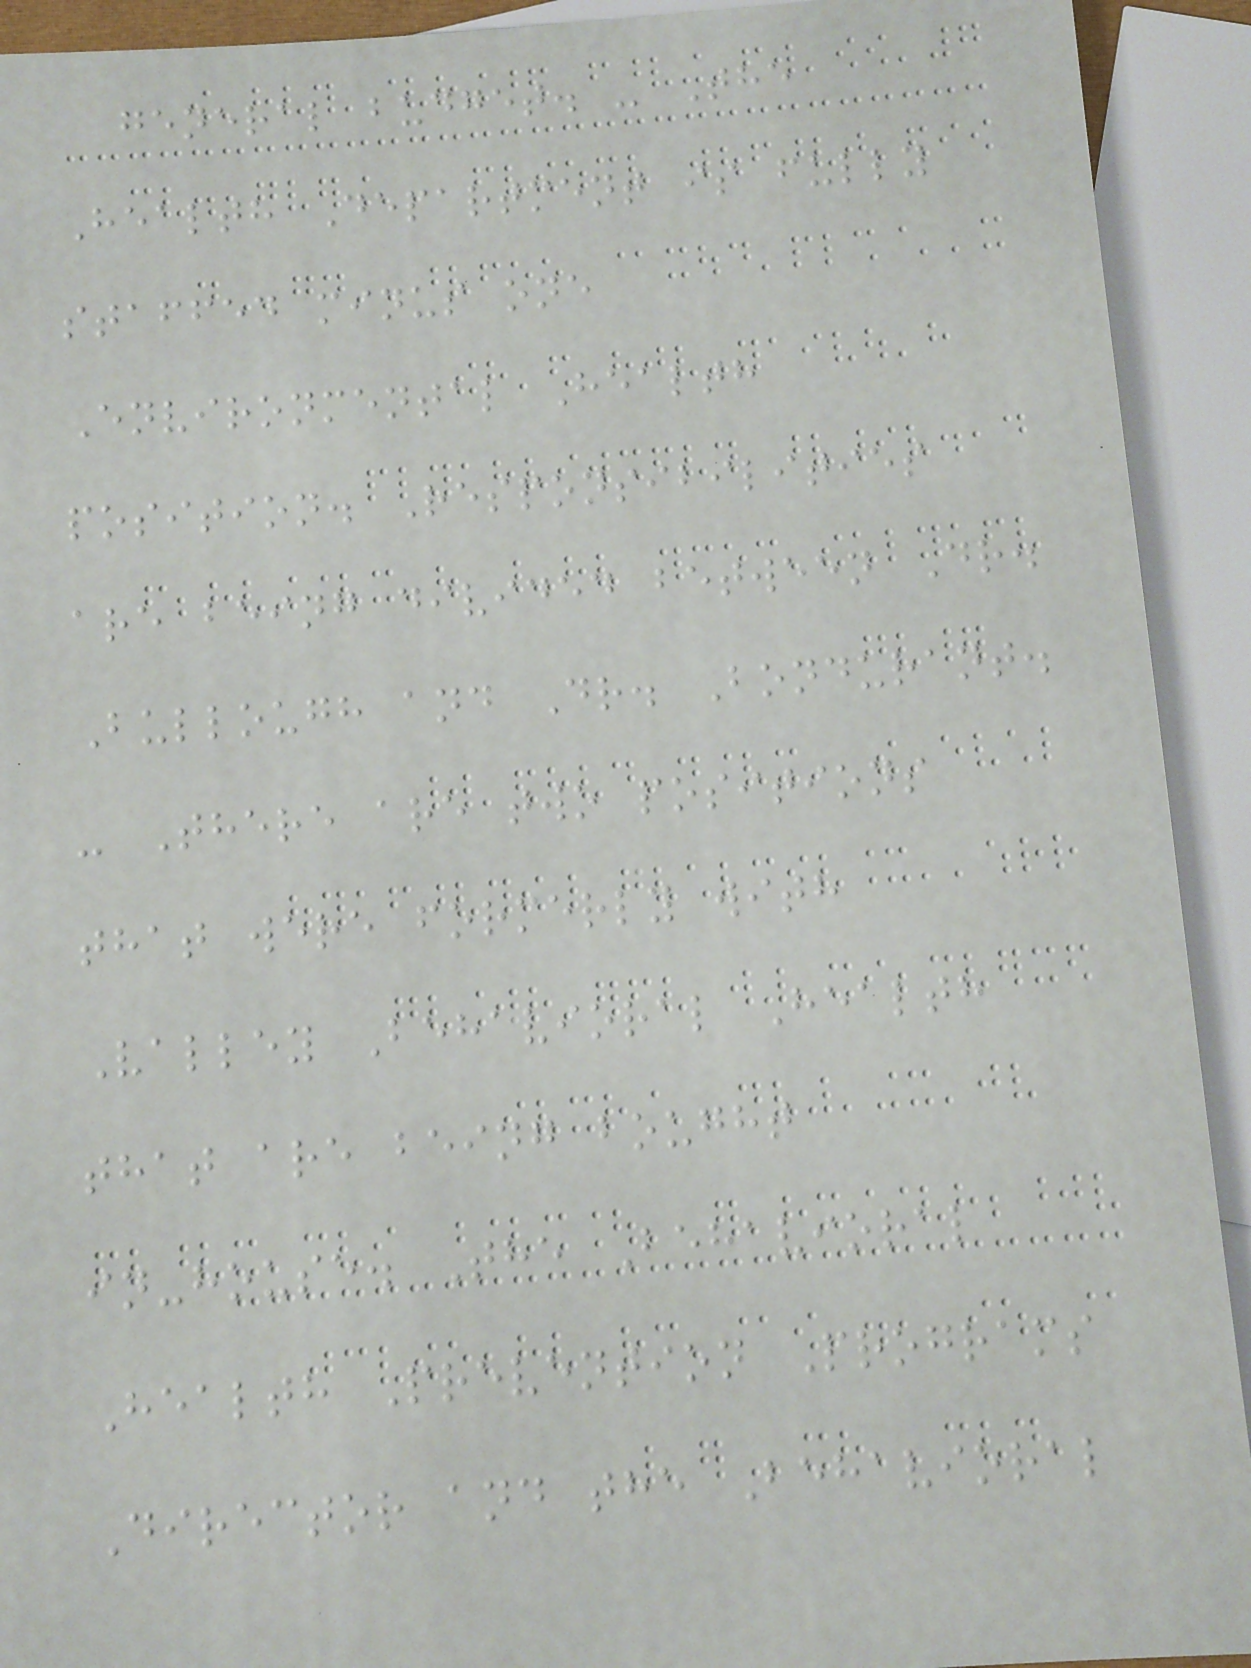general budget. - The
Health Department is fully
staffed minus one
Environmental Health
position. Responsibilities
are being divided between Dr.
Bullough and Dr. Bondurant.
- There are two positions
that were formerly with
Valley Behavioral Health
that are being bought
in-house. The Behavioral
Health Prevention Programs
Director and the Behavioral
